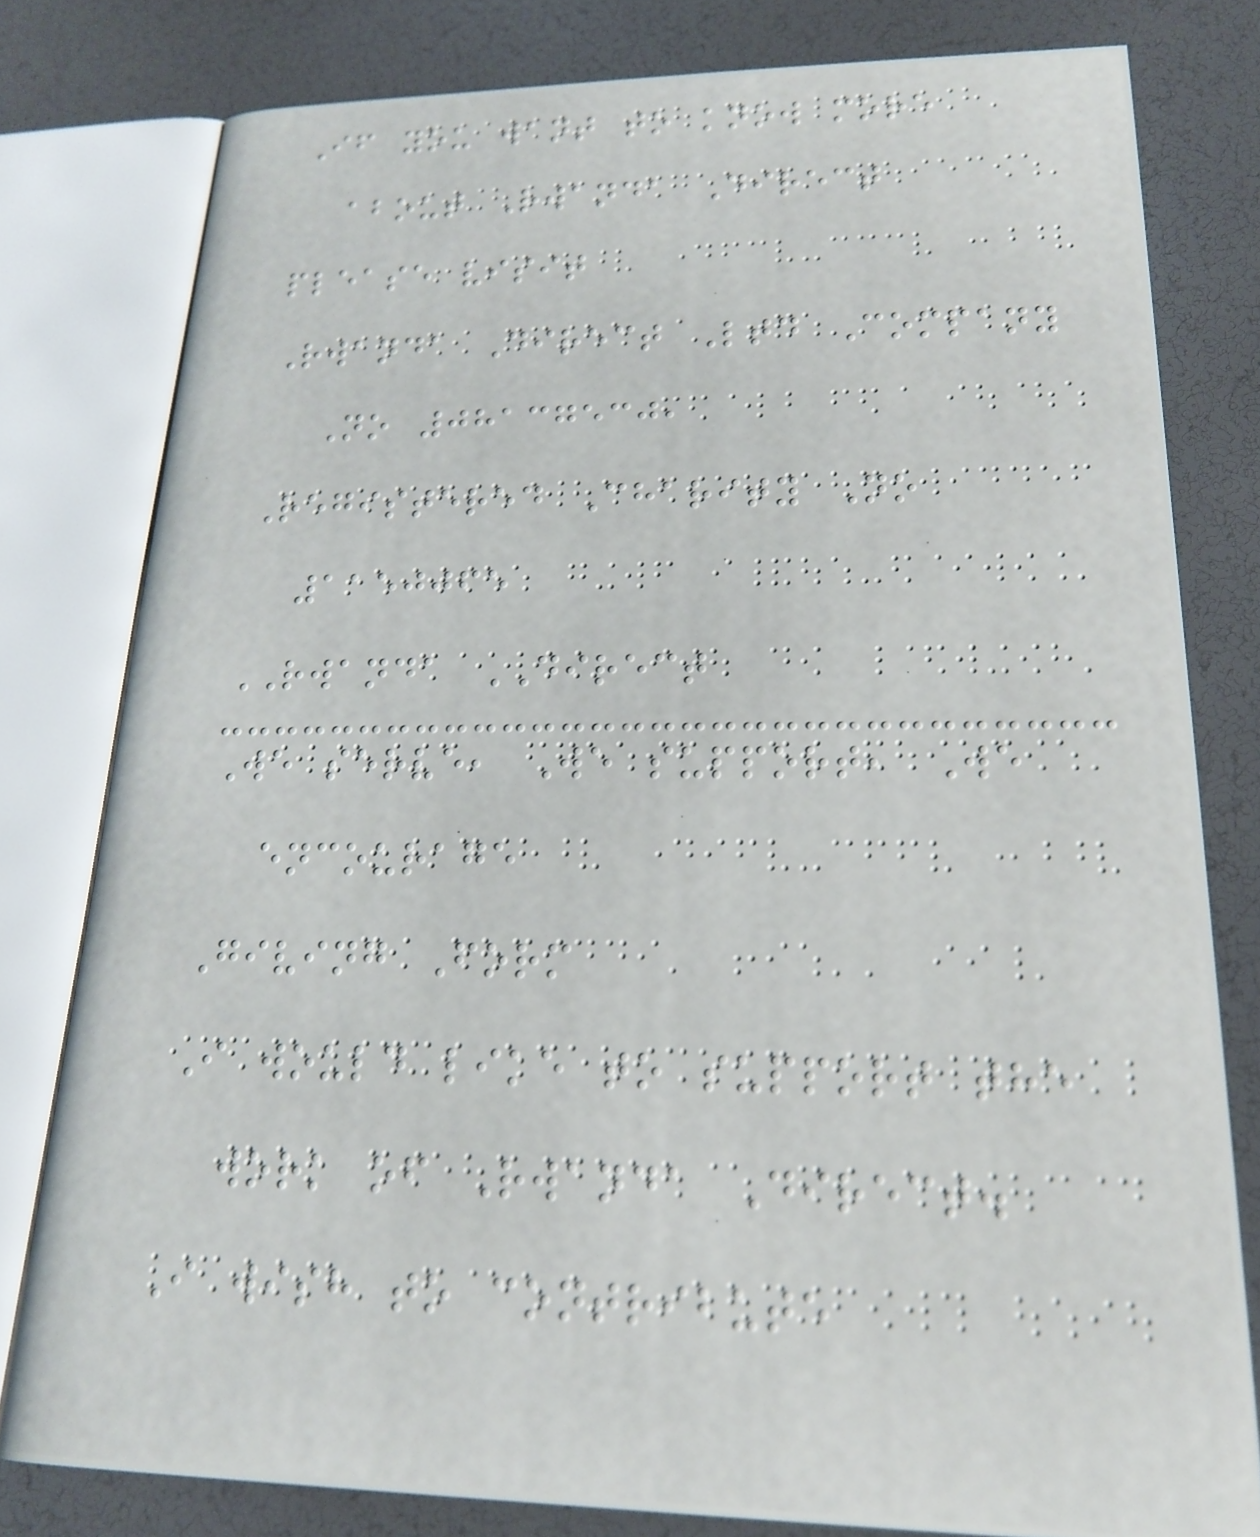If you want to know more
about Rwanda Direct
please visit
Rwanda Direct Ltd Company
No 08137530,
Registered Charity No
1150065
RWANDA DIRECT
We serve, We support, We
encourage
Giving Form
I would like to support the
work of Rwanda Direct.
I wish to contribute
